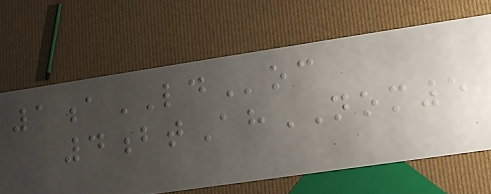1aLDoc
4btAhNOM5
